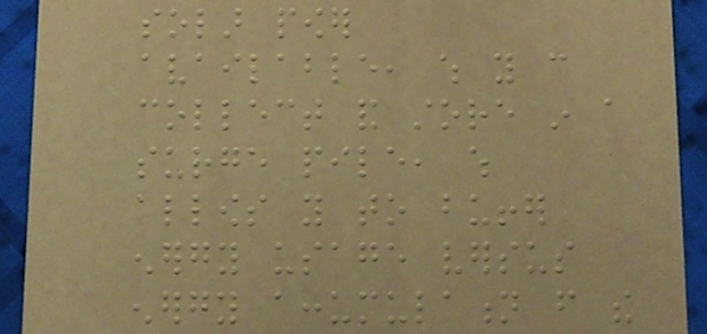solar power
available, which you can
collect and store in a
surge pile, which
allows you to buffer
energy usage versus
energy accumulation from the
